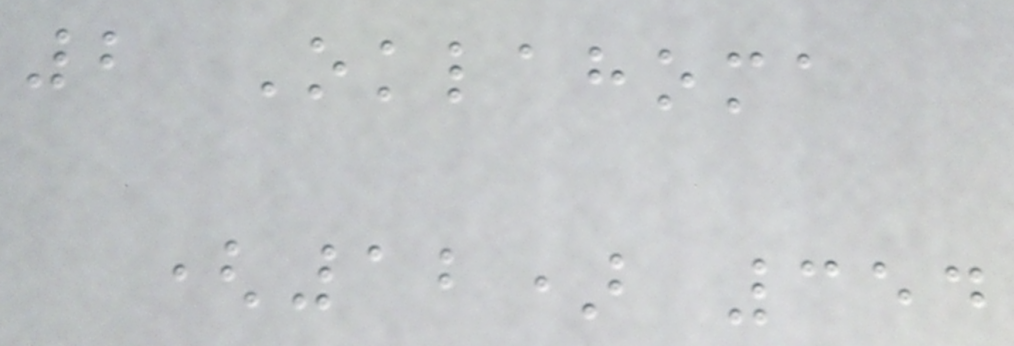2 Oklahoma
(12) 354
